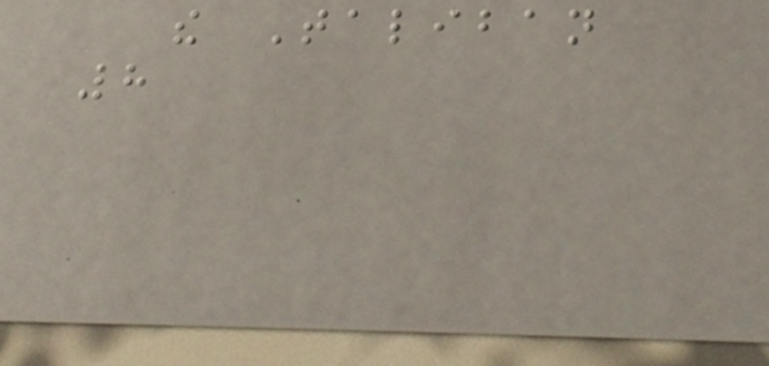the Taliban
8
